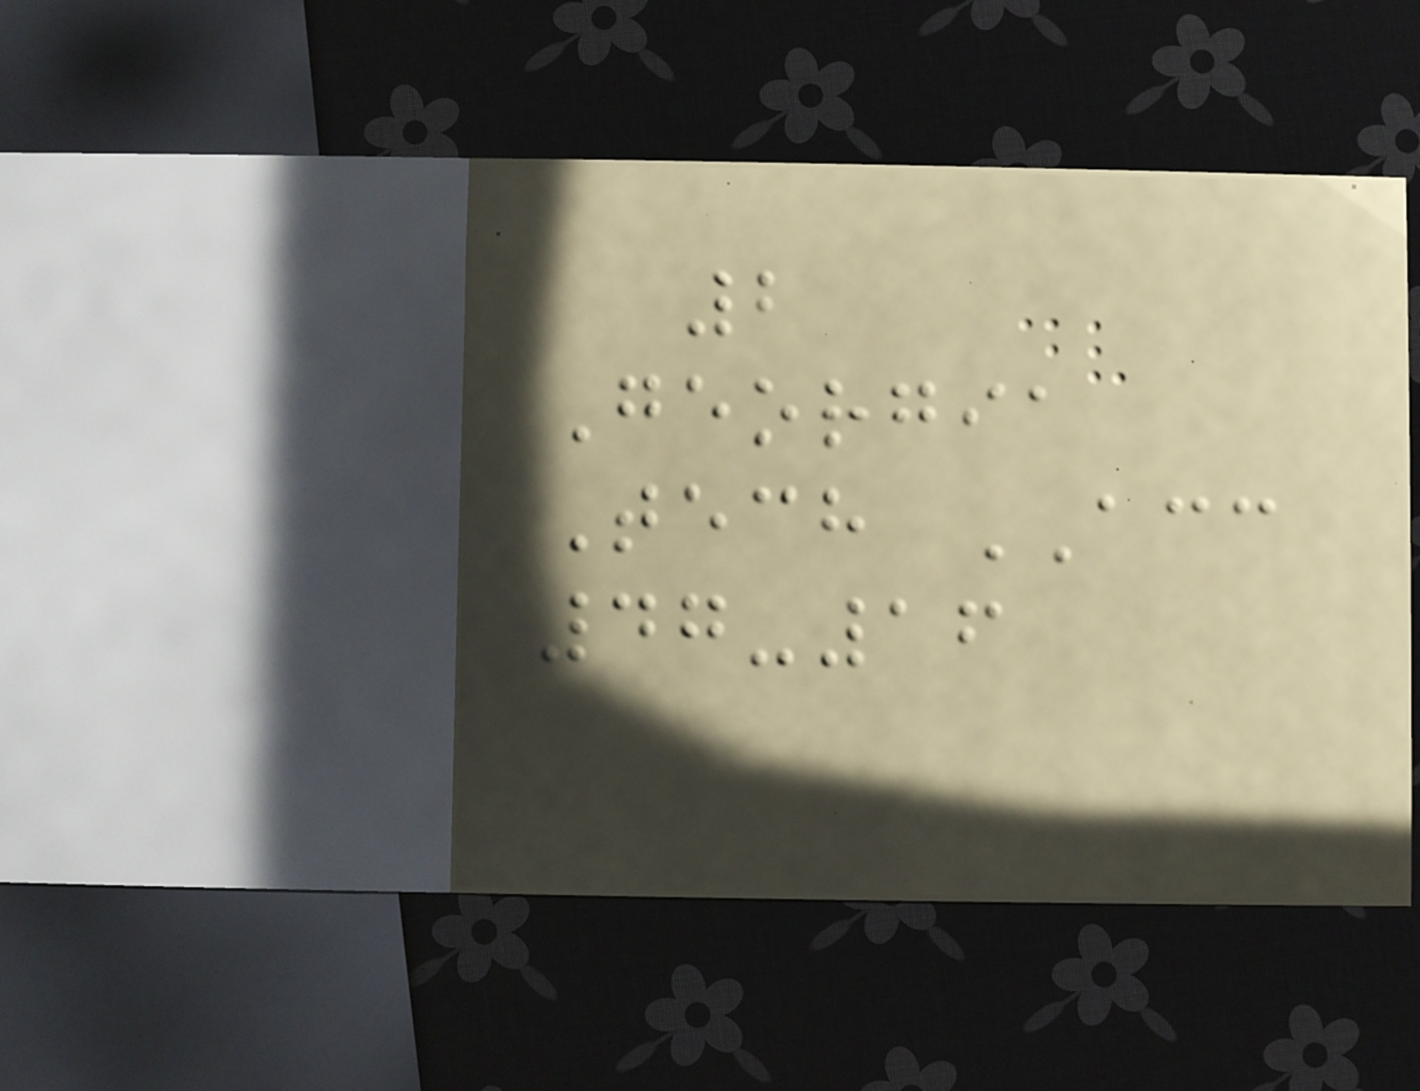2
Georgia
Tech ACC
47-16
